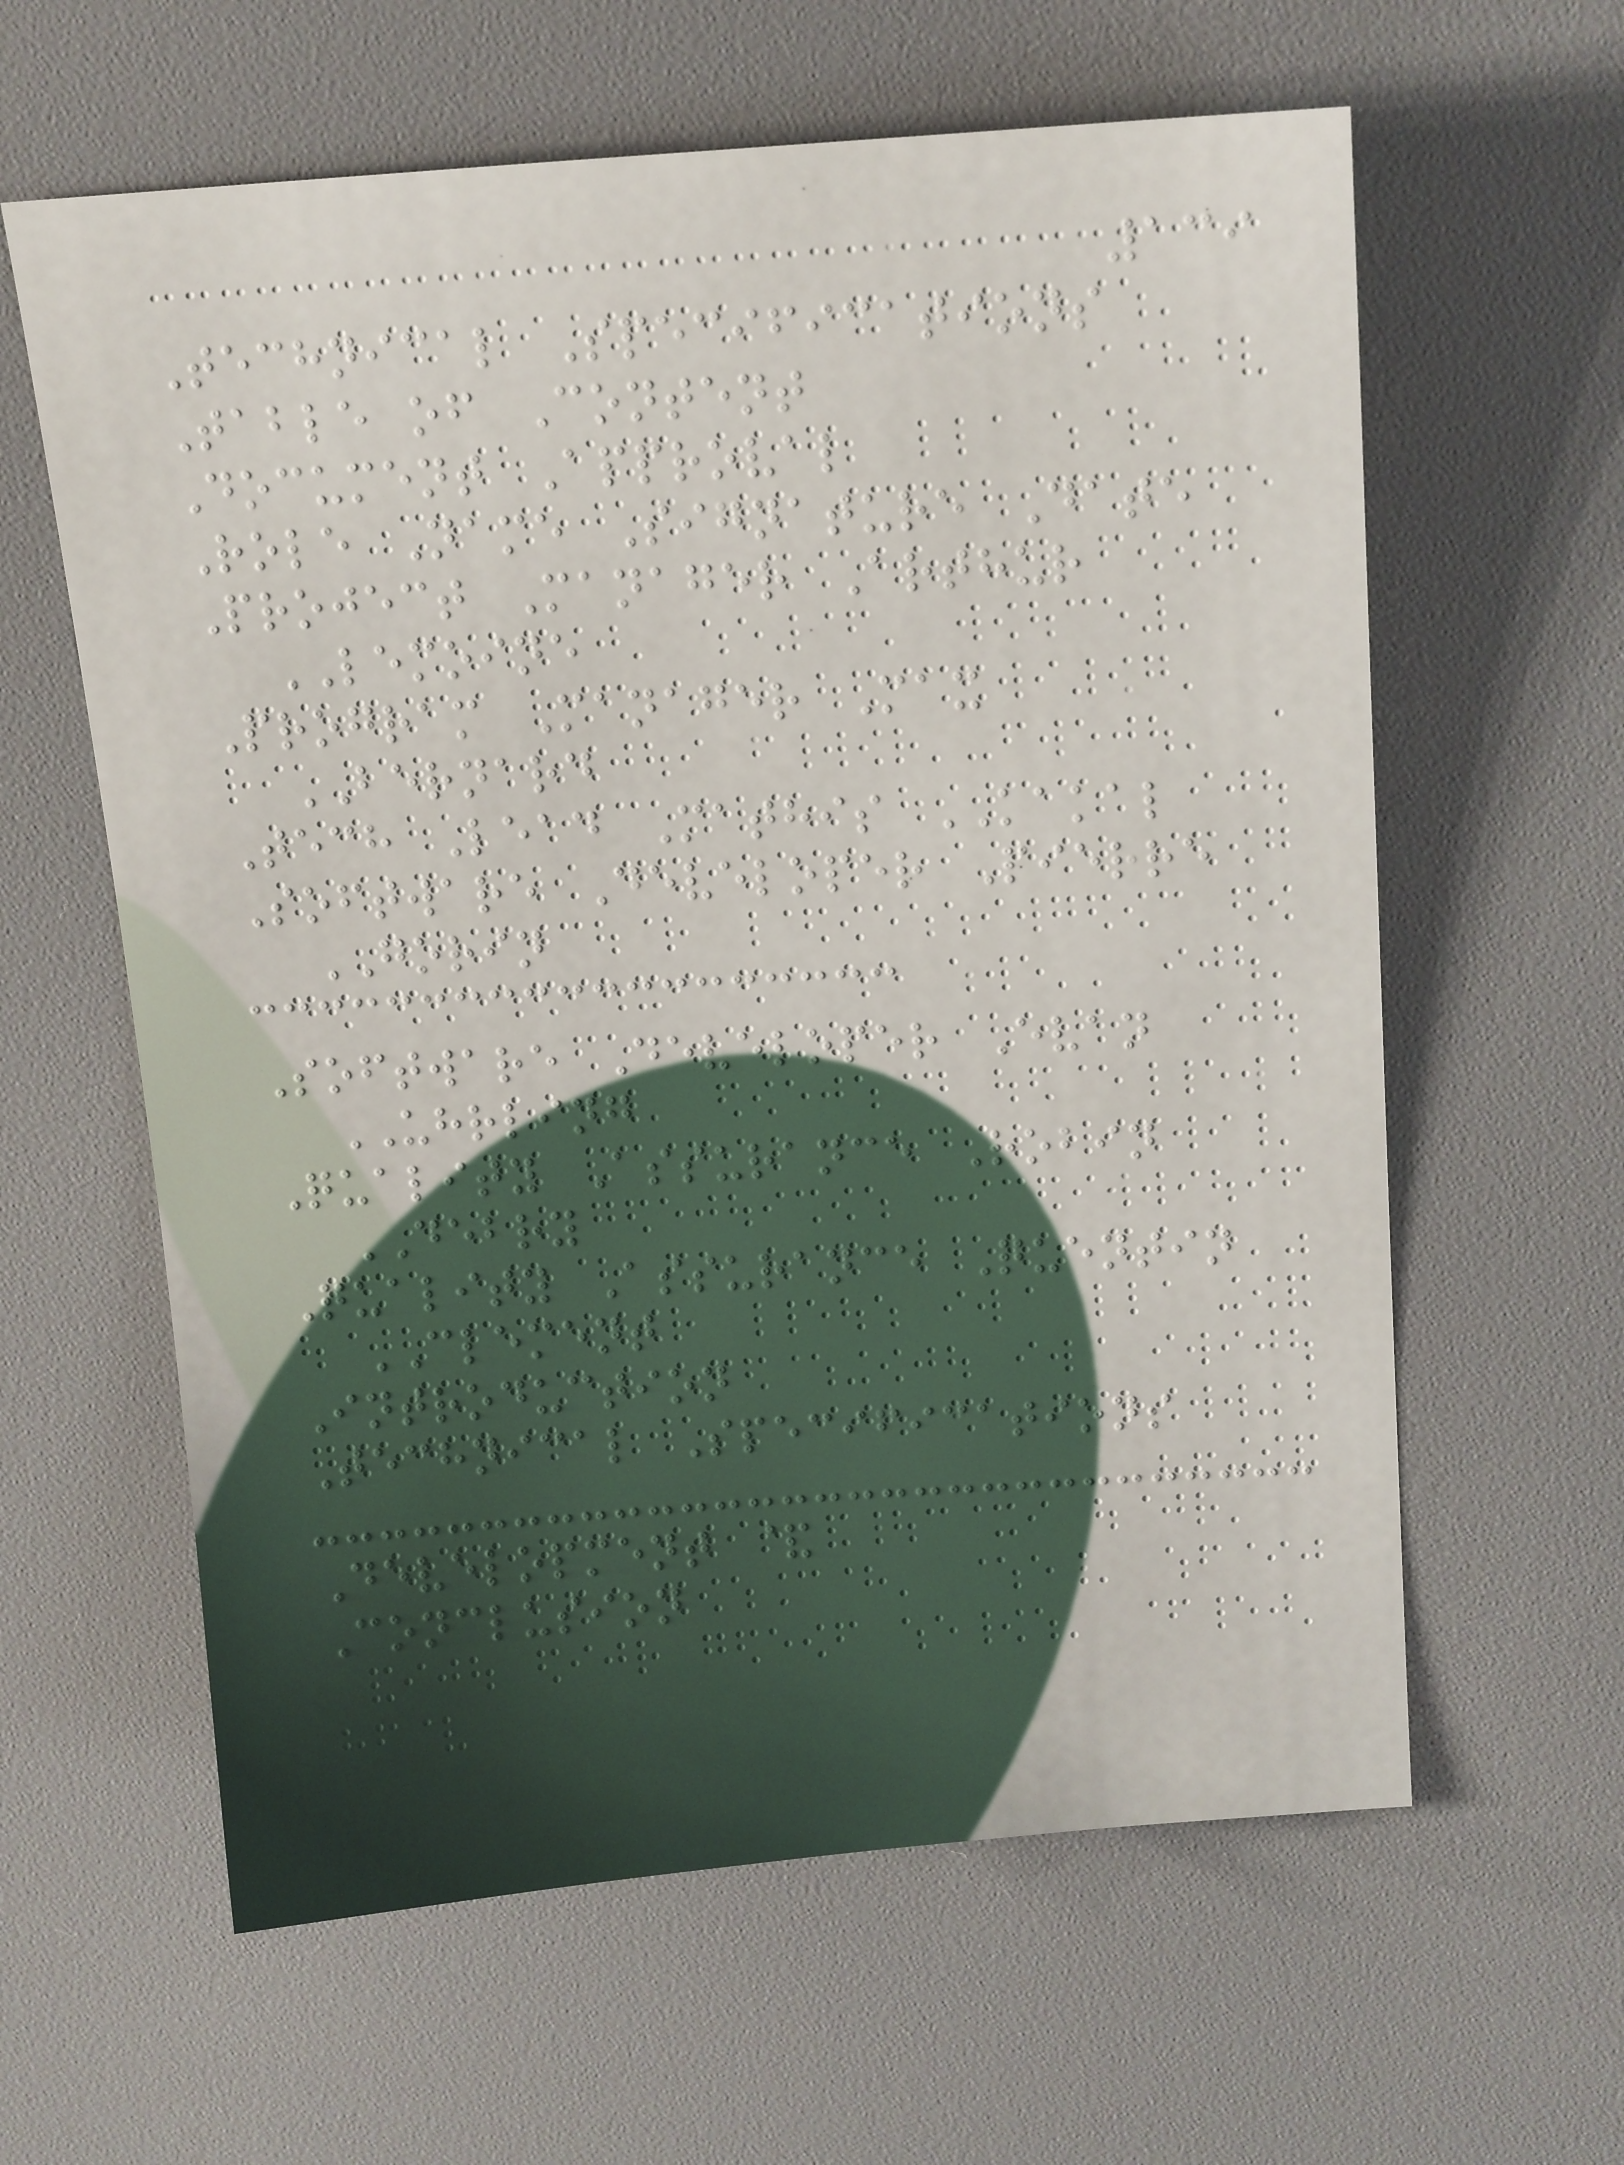139
Technical Specifications
Table of Content
Document Approval
Role Name Signature Date
Project Manager Arthur
LEMOINE
Program Manager Max
BERNARD
Tech Lead Mathis KAKAL
Software Developer Pierre
GORIN
Software Developer Evan
UHRLING
Quality Assurance Robin
DEBRY
Quality Assurance Quentin
CLEMENT
Introduction
Technical Specifications
Development &
Conclusion
